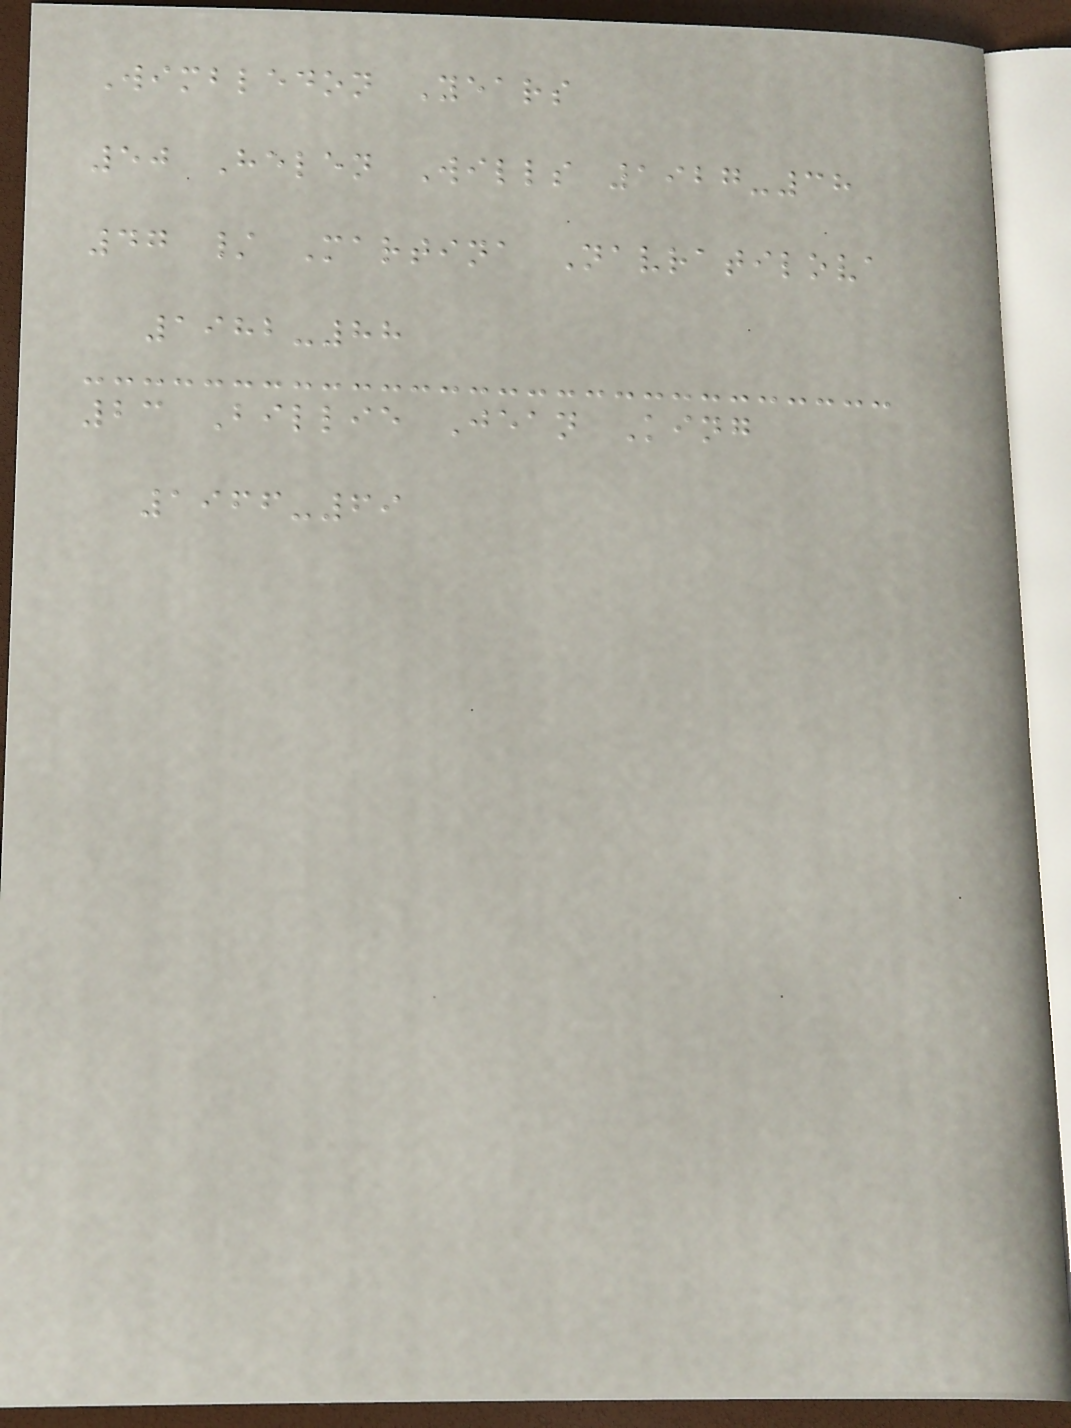Wimbledon Years
50 Helen Wills 1927-38
47 / Martina Navratilova
1982-88
23 Billie Jean King
1966-69
